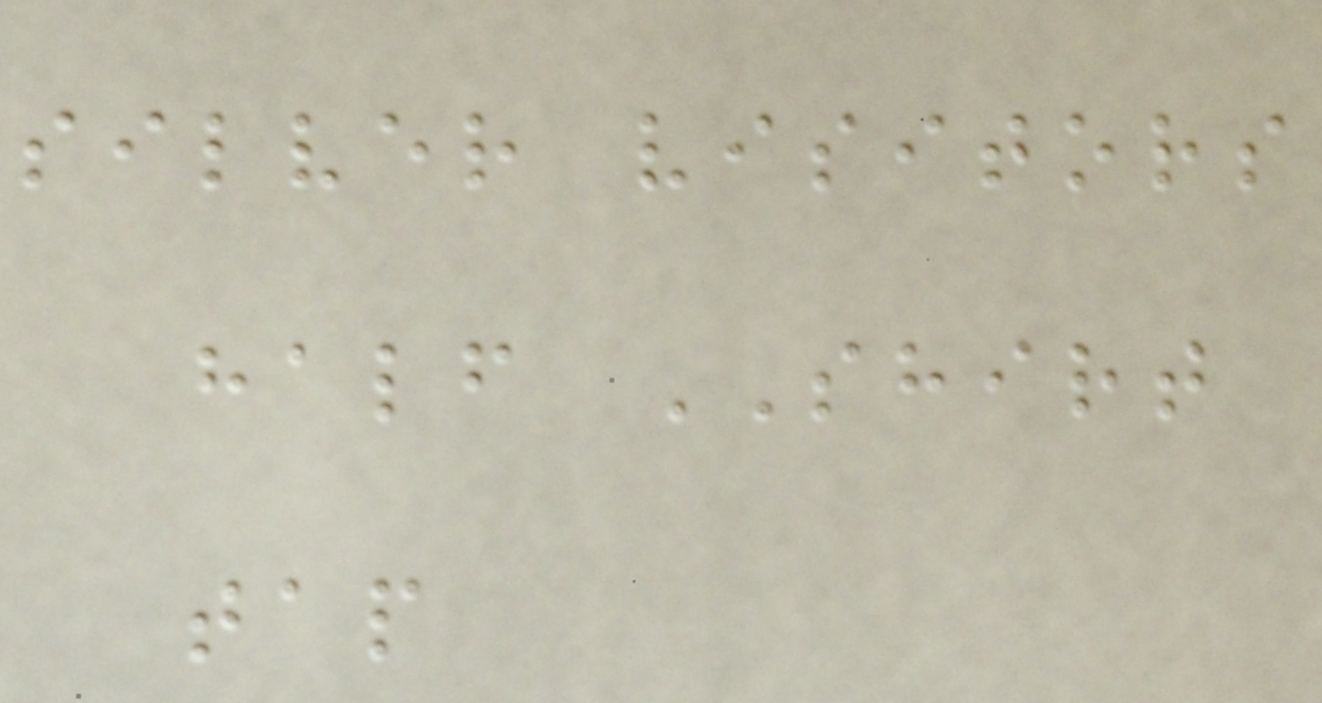silver visitors
half SHIRT
tap
